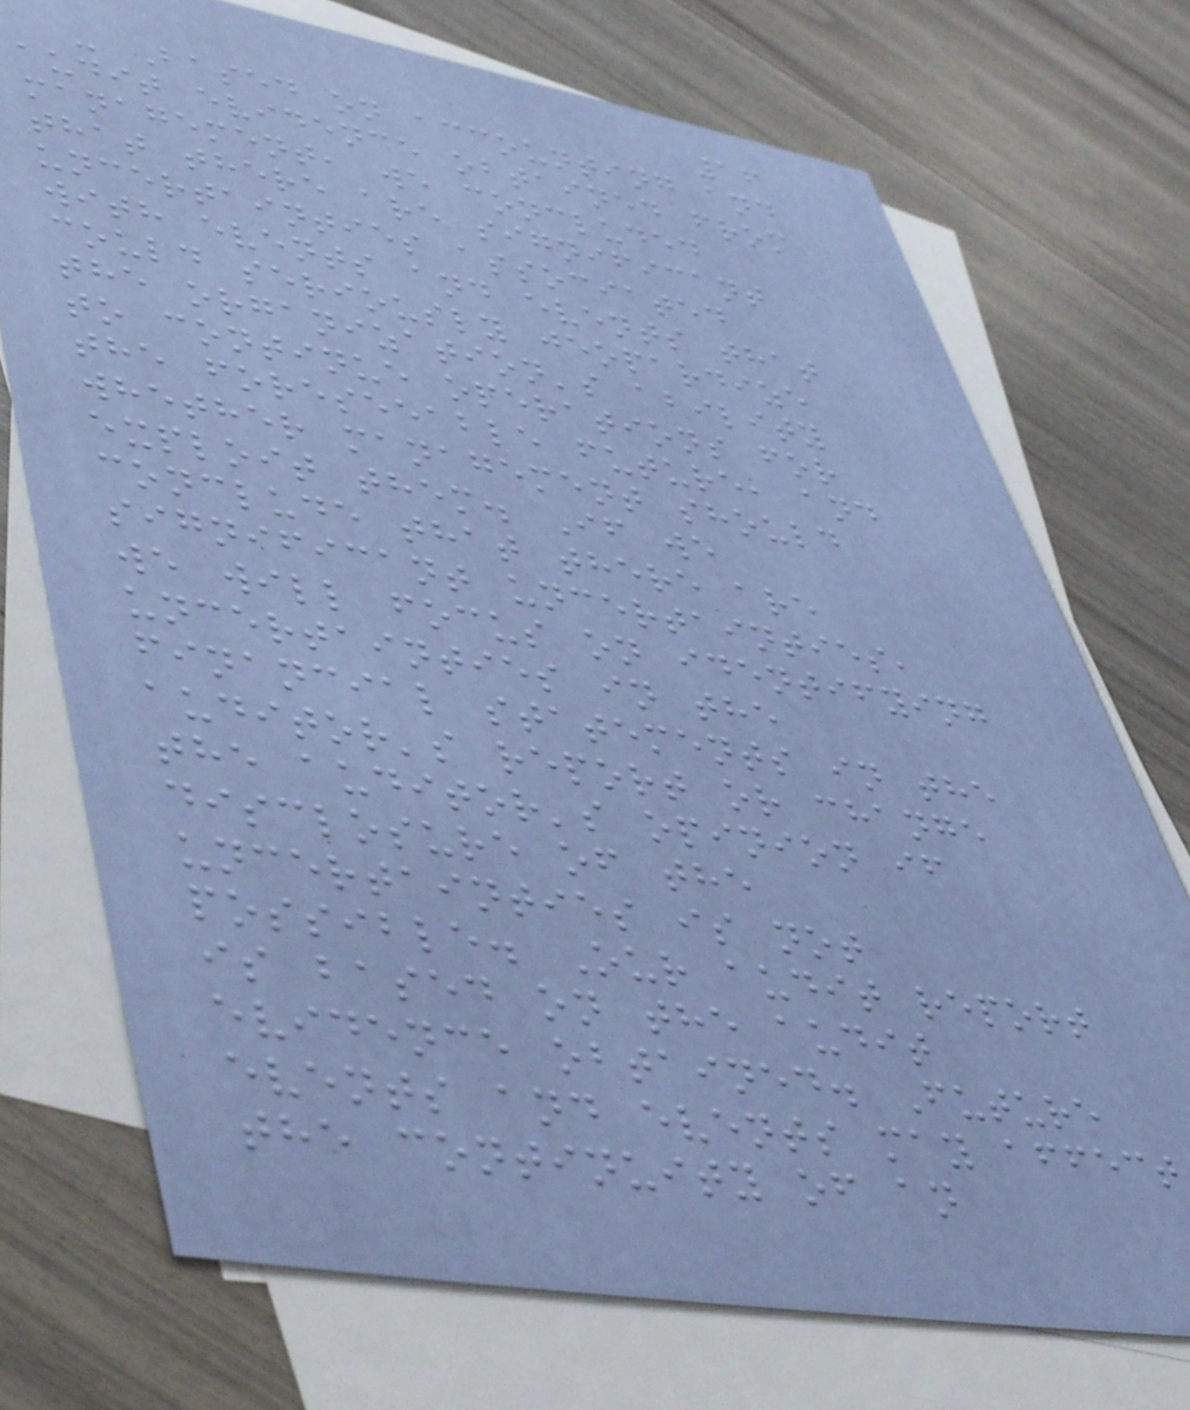16
- Based on accounting and
audit evidence obtained from
management, we concluded
that there are significant
uncertainties associated
with events and events that
could seriously jeopardize
the organization's ability
to continue operations for
the foreseeable future, and
whether management should
exploit them. If we
conclude that there are
significant uncertainties,
we will focus on identifying
uncertainties in the
financial statements in the
auditor's report or change
the auditor's opinion if
disclosure of the
uncertainties is not
possible. Our audit report
is based on the audit
evidence obtained. Future
events and events may affect
the continuity of an
